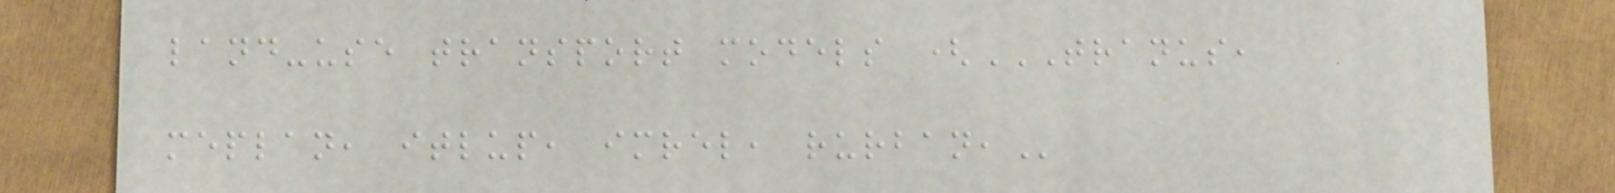land-use transport models (TRANUS,
MEPLAN, ITLUP, IMREL, RURBAN,
